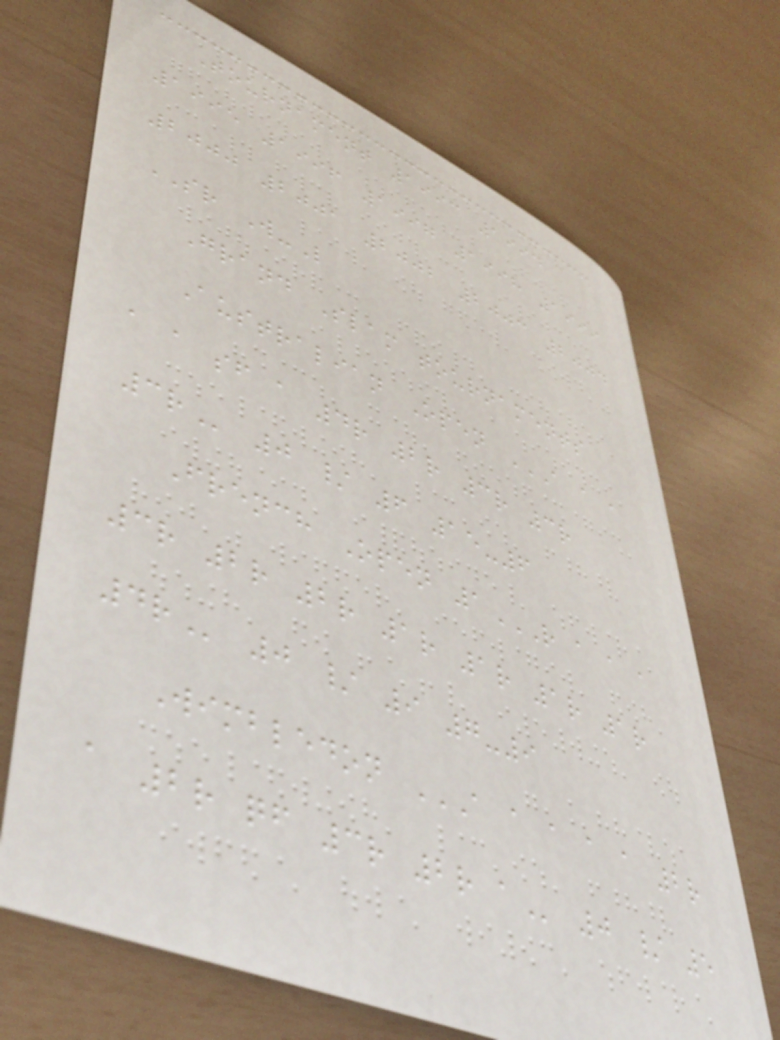Tournament 1993 1994
1995 1996 1997 1998 1999
2000 2001 2002 2003 2004
SR W-L
Grand Slam tournaments
Australian Open A A A
A A SF A 4R 2R 3R 3R
3R 0 / 6 15-6
French Open 1R A A A
3R 2R 2R 1R 1R 1R 1R
4R 0 / 9 7-9
Wimbledon A A A A A 2R
A 2R QF 3R 2R A 0 / 5
